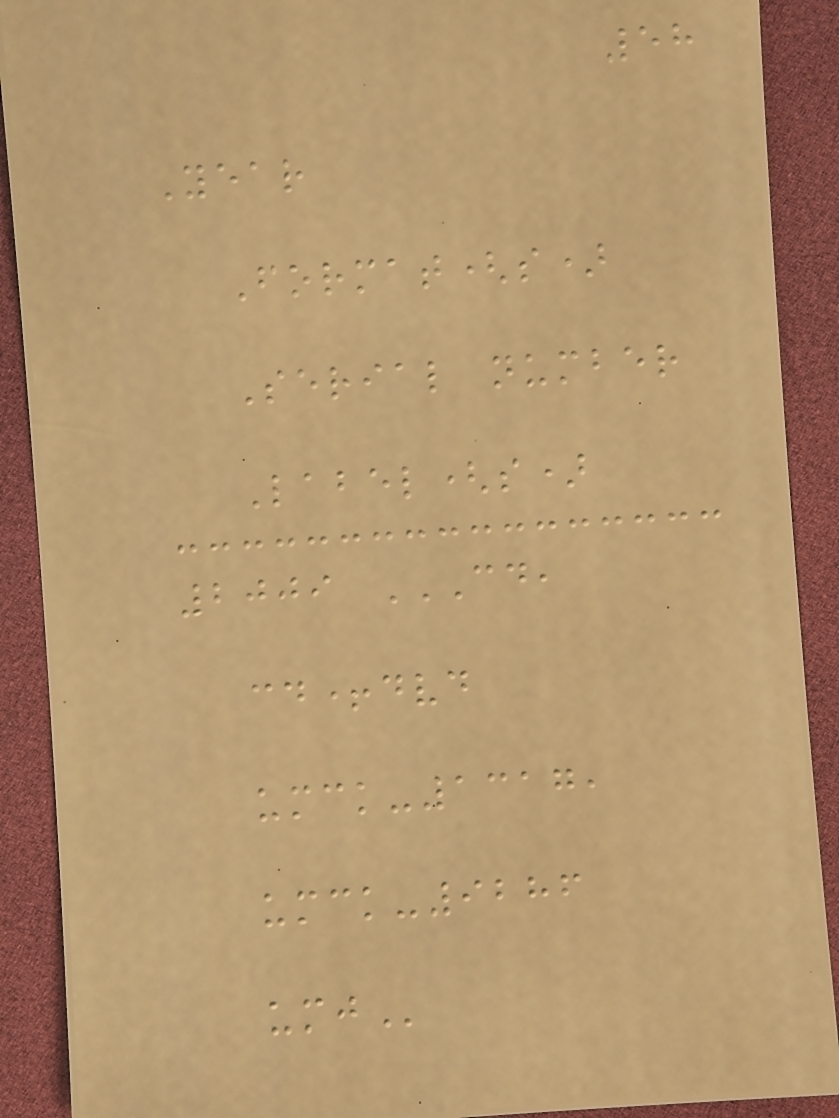58
Year
Format(s)
Serial number
Label(s)
2009 CD,
CD+DVD
UMCK-1317,
UMCK-9286
UMJ
